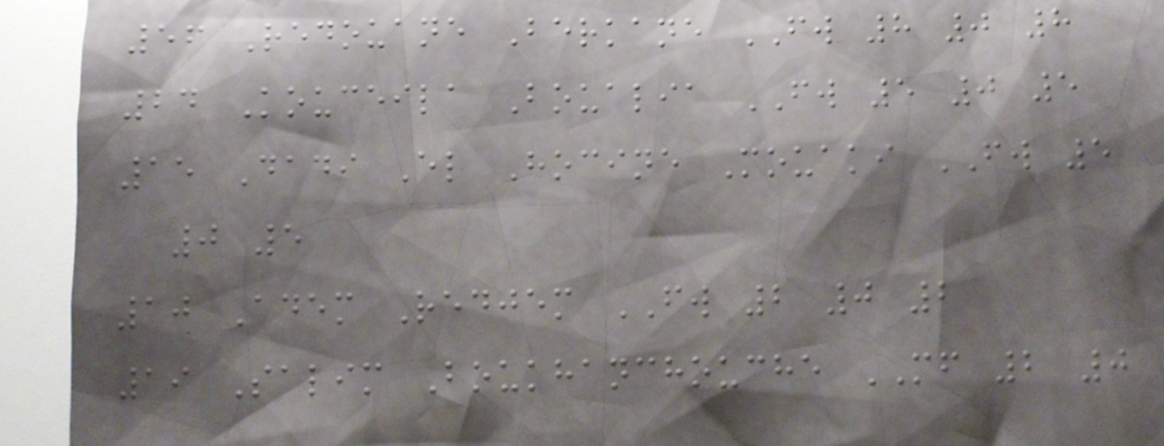56 Redouane Berkane FW 8 0 8
24 Kouceila Boualia FW 5 0 5
15 Dadi El Hocine Mouaki FW 5
0 5
10 Adem Redjem FW 2 0 2
19 Salim Boukhanchouche MF 2 0
